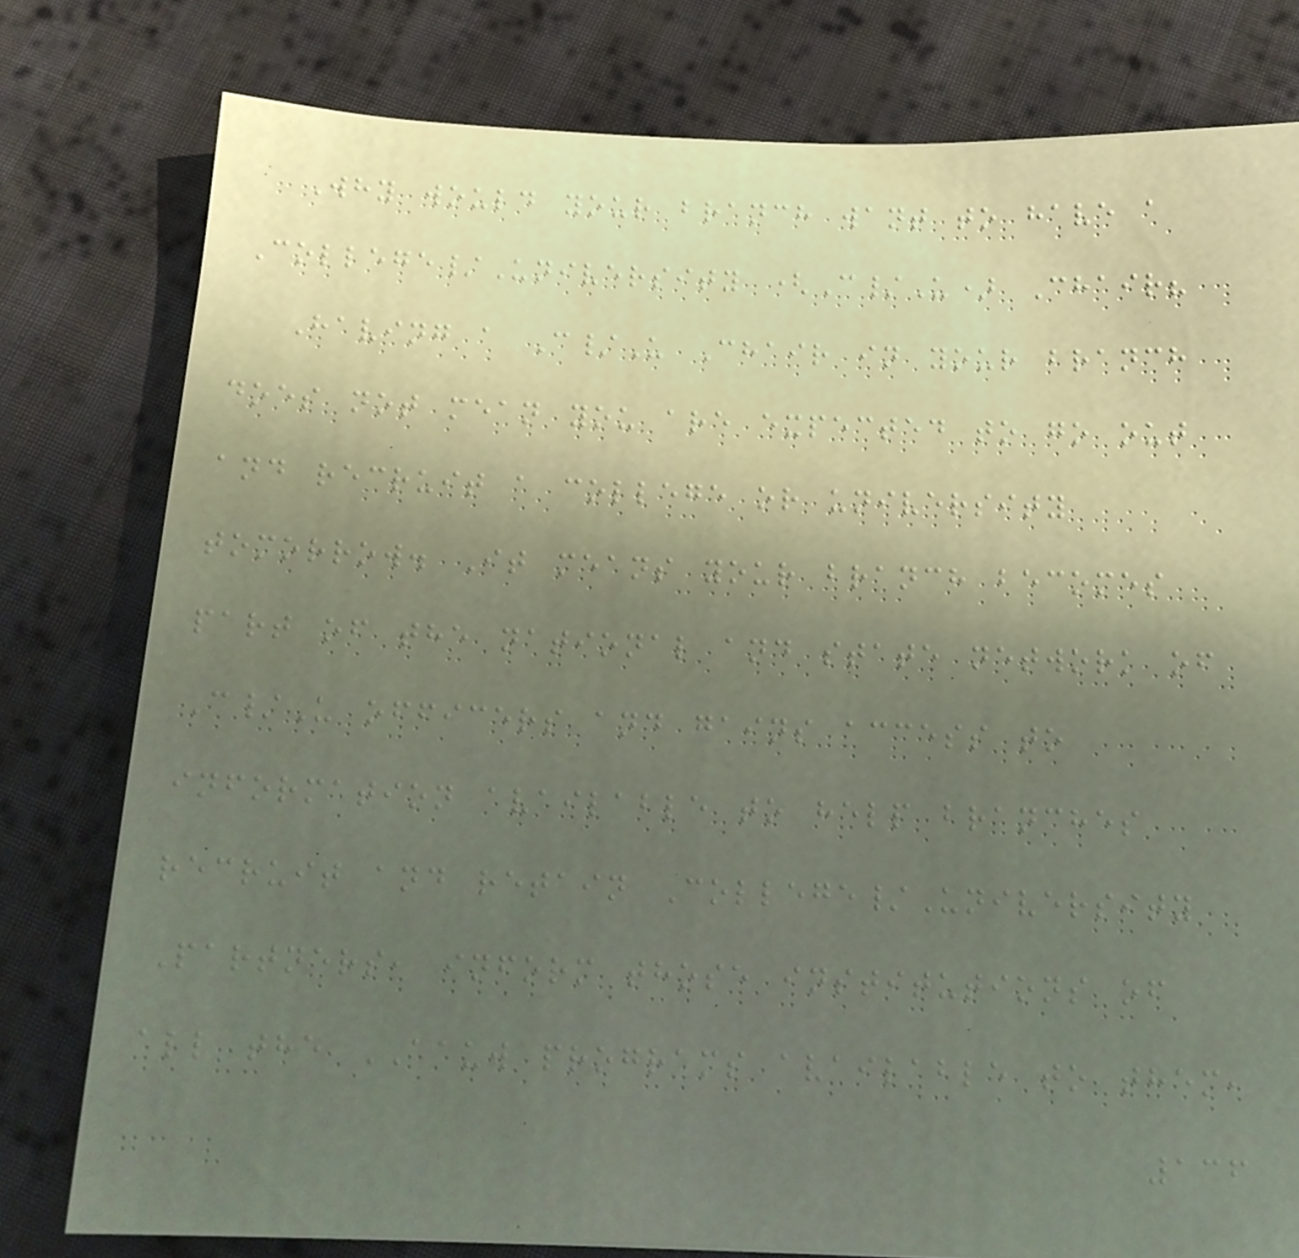Why would your branch want to have a
College/University (C/U) Chair?
Having a C/U Chair in your branch
does not mean you are expected to go out
and recruit a college or university
tomorrow. It means your branch becomes
part of the national and state network of
C/U officers and gains access to
information available to help branches
recruit and retain College/University
Partners, inform those institutions of
all the AAUW programs available to them,
136
